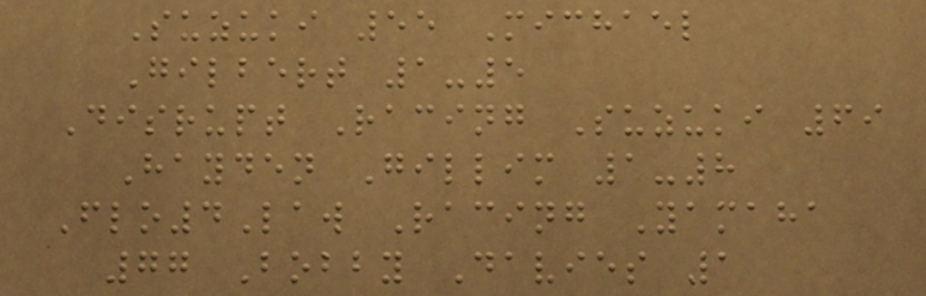Suzuki 55 Michael
Gilbert 1-5
Disrupt Racing Suzuki 69
Hayden Gillim 1-8
Flo4Law Racing Yamaha
77 Bobby Davies 1
